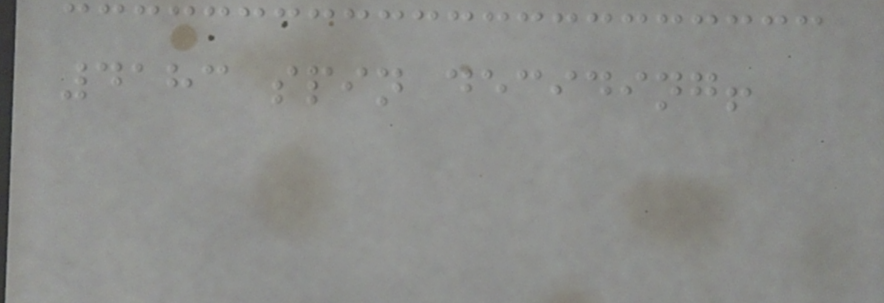4183 spin deciding!
